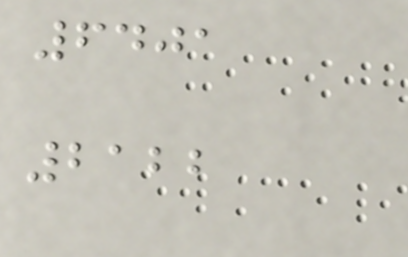6401
2122
